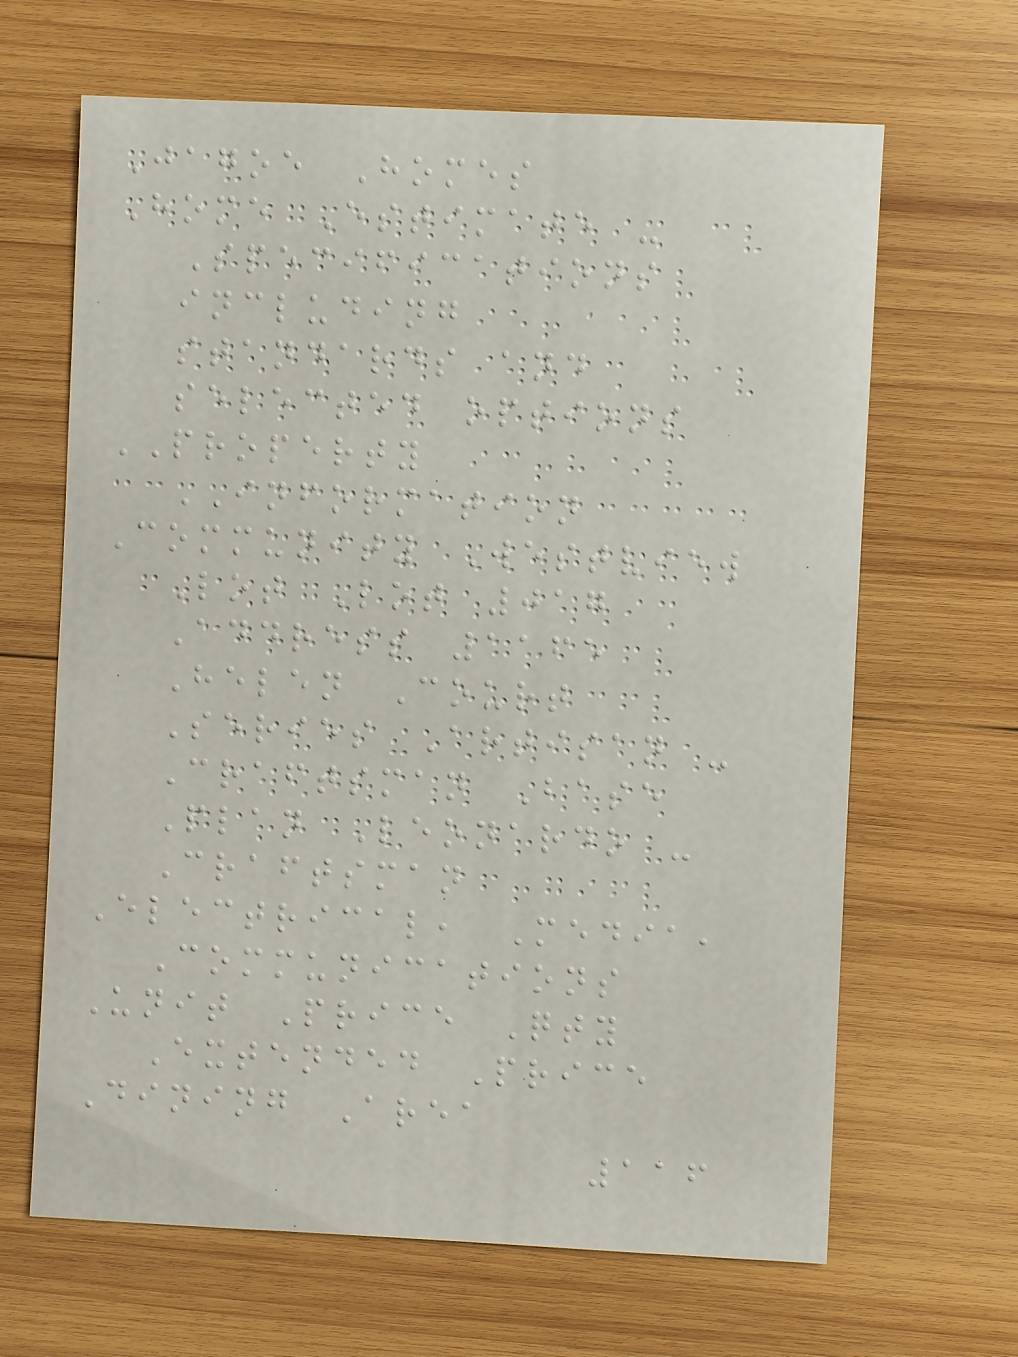Jagoe Homes
Home Estimate -
Specifications
including
standards and
selected options
PROPERTY
INFORMATION
Community Westview
Lot Lot 017
Address 1165
Helen Court
Series Artisan -
Craftsman Base
Plan Leonardo -
Craftsman
Electrical, Media,
Communications
Unit Price Qty
Extended Price
Dining Area
116
